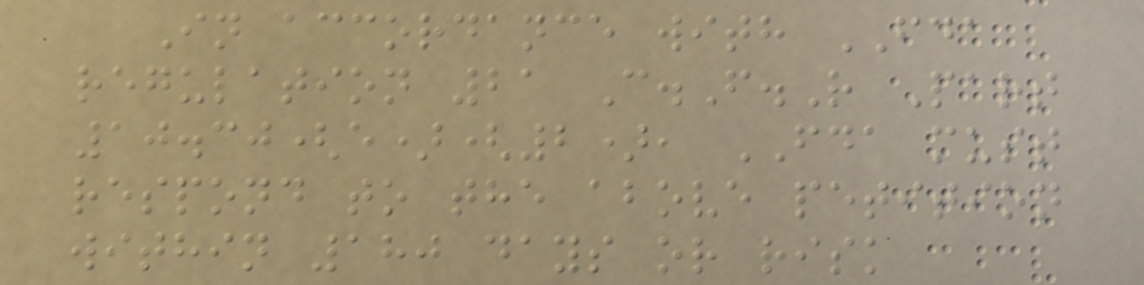In accordance with FDA
regulation 21 C.F.R Part
10.30(e)(2), FDA must
respond to the above petition
within 180 days or risk
